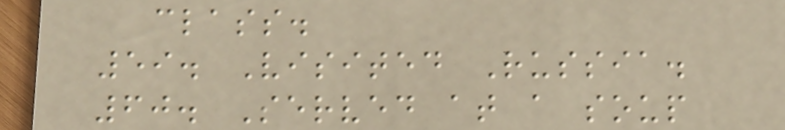class.
59. Visited Russia.
60. Served at a soup
